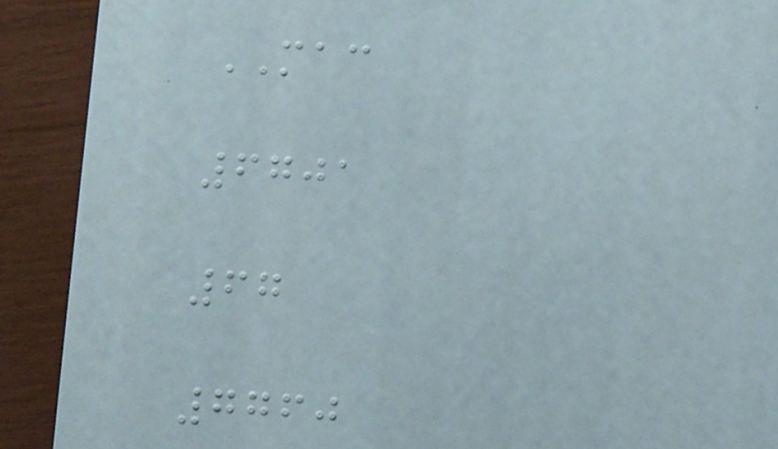MAC
6701
67
7760
